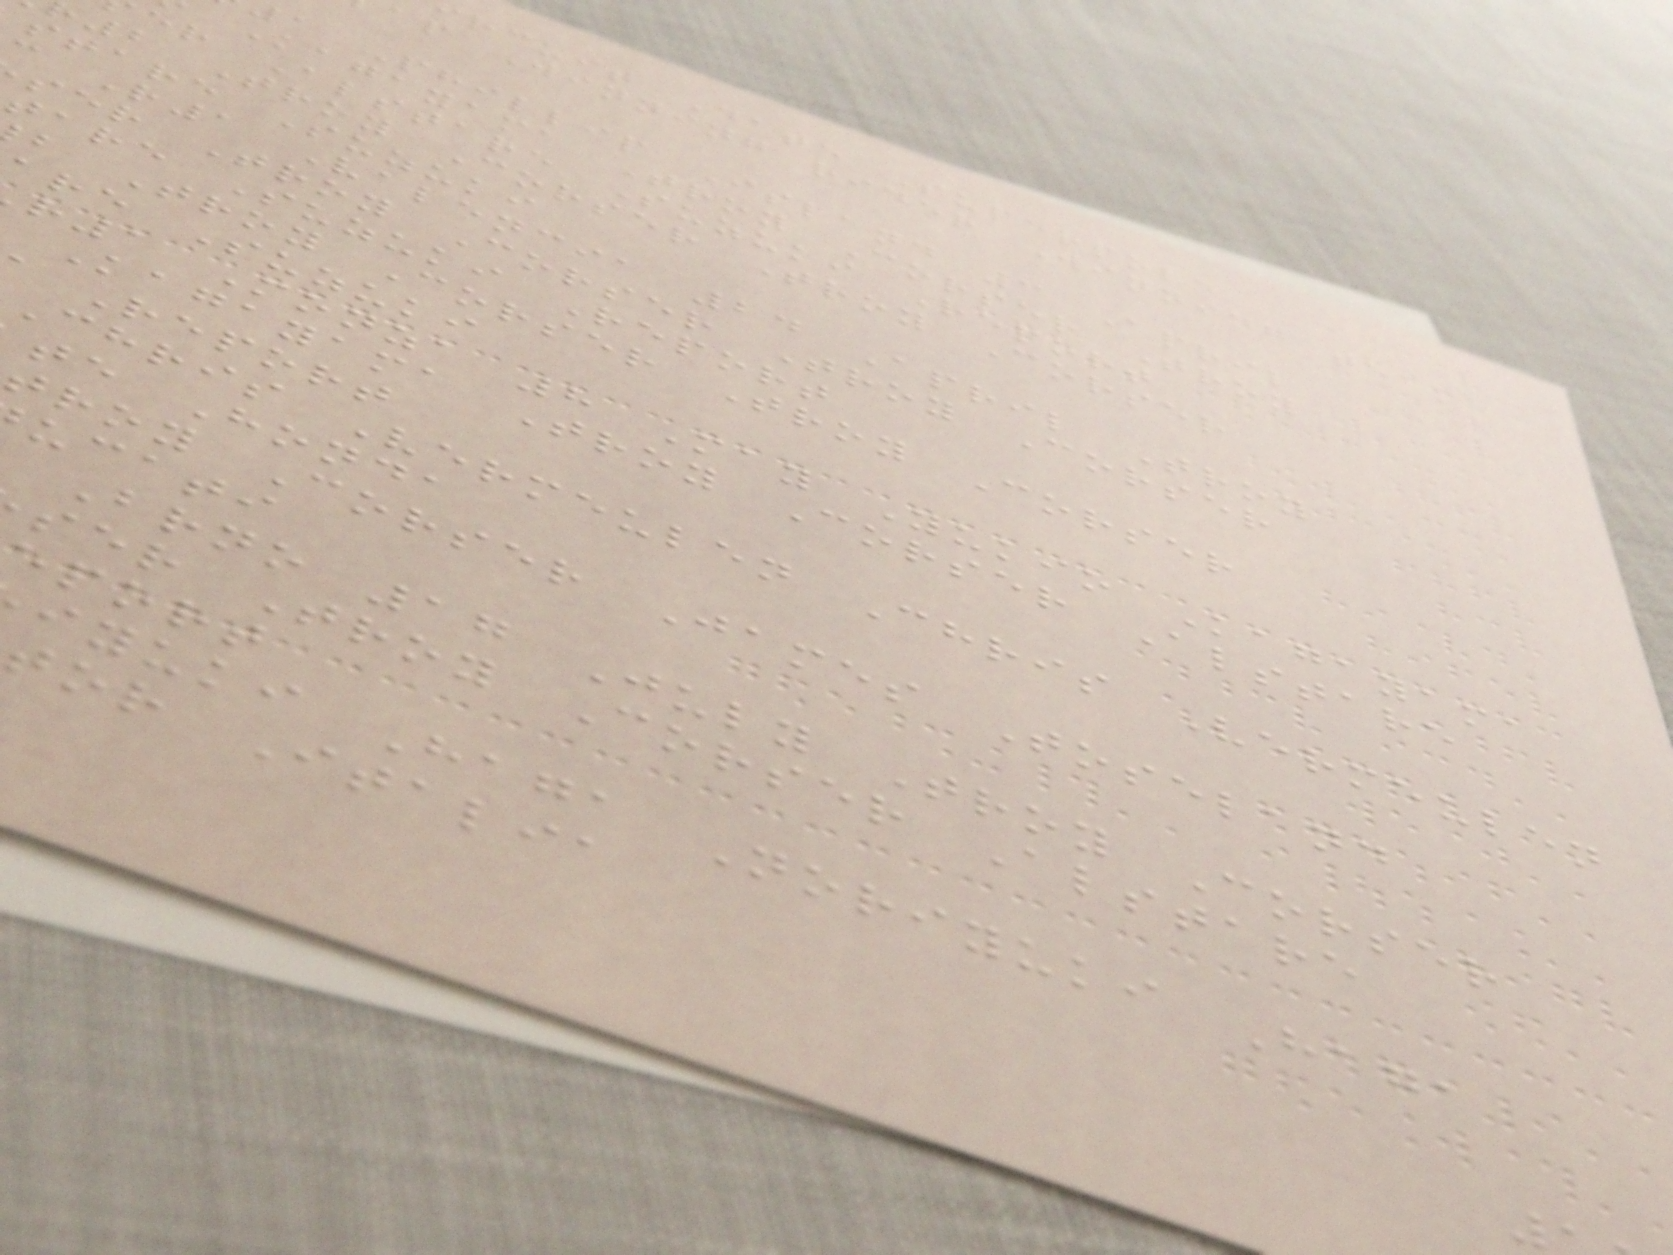rcuit Date Superpole
ap Winning rider Winning team
a Phillip Island 3 April
Kagayama Troy Corser Troy
er Alstare Suzuki Report
2 Troy Corser Troy Corser
stare Suzuki
c R1 Valencia 24 April Troy
ser Troy Corser Troy Corser
tare Suzuki Report
b Troy Corser Troy Corser
are Suzuki
r1 Monza 8 May Yukio Kagayama
Kagayama Troy Corser Alstare
Report
Chris Vermeulen Chris Vermeulen
te Honda
troy Corser James Toseland
ucati
Brno 17 July Troy Corser
ser Troy Corser Alstare
eport
iyuki Haga Noriyuki Haga
tor Italia
